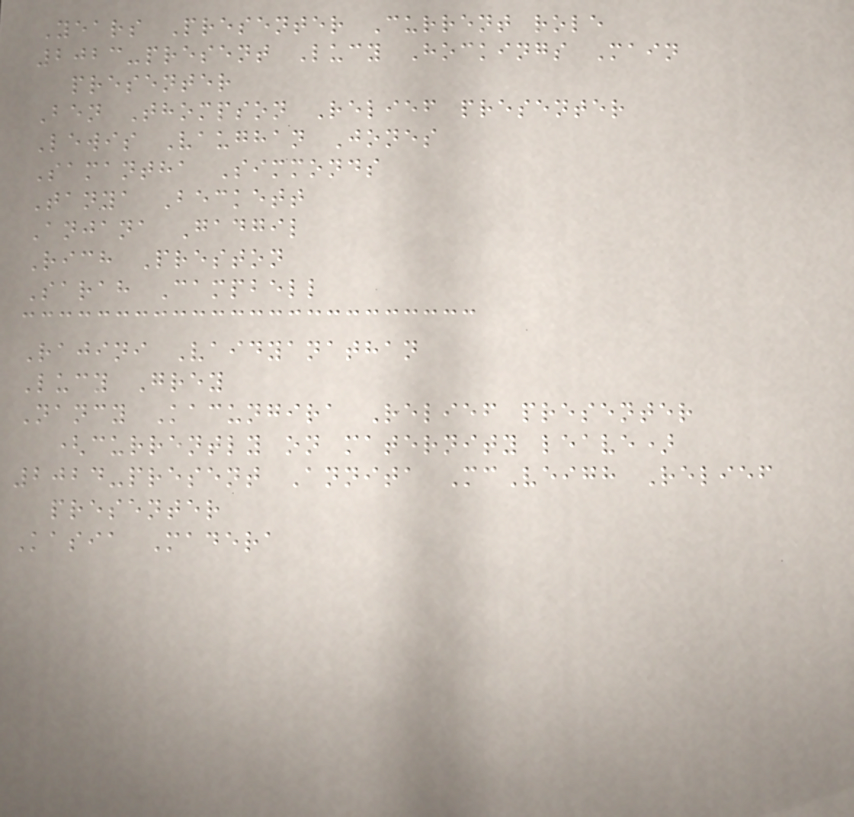Years Presenter Current role
2023-present Lucy Hockings Main
presenter
Ben Thompson Relief presenter
Lewis Vaughan Jones
Samantha Simmonds
Tanya Beckett
Anjana Gadgil
Rich Preston
Sarah Campbell
Rajini Vaidyanathan
Lucy Grey
Nancy Kacungira Relief presenter
(currently on maternity leave)
2024-present Annita McVeigh Relief
presenter
Kasia Madera
